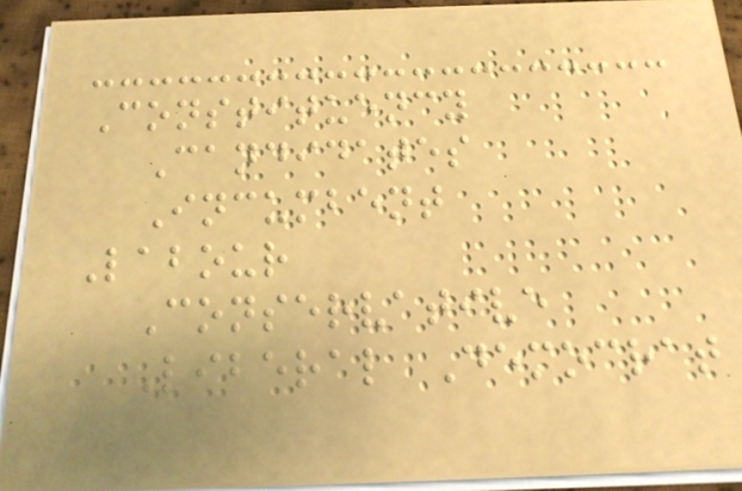Constituency
Candidates
Incumbent
Labour
Conservative
Liberal Democrat
